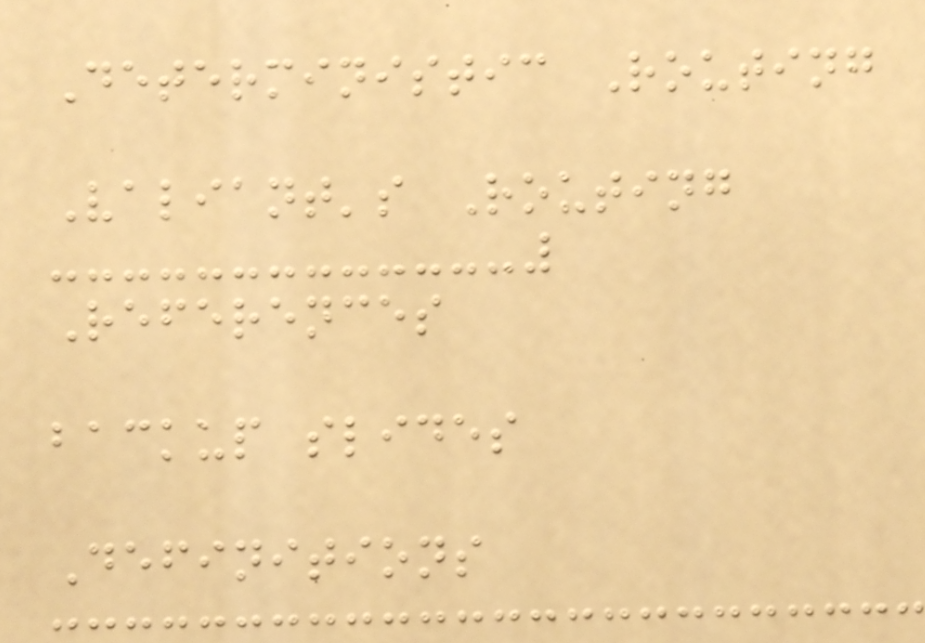Deterministic Routing
Valiant's Routing
References
backup slides
Definitions
